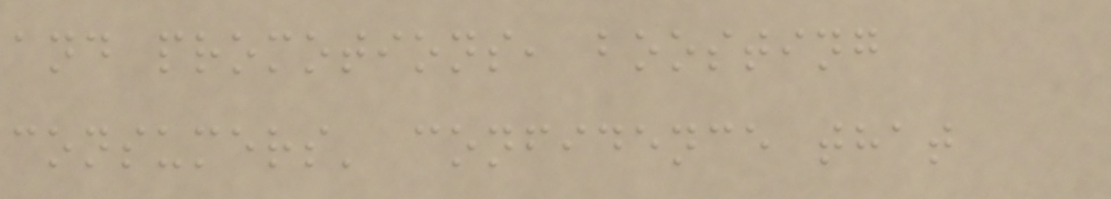and promotions, boosting
consumers' confidence that
